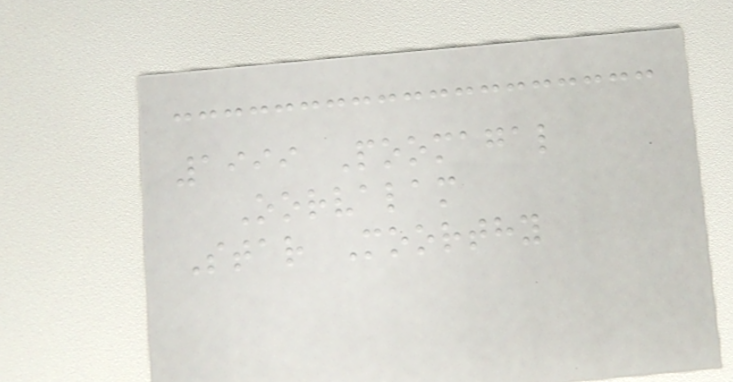1999 Poomagal
Oorvalam
Star Moorthy
